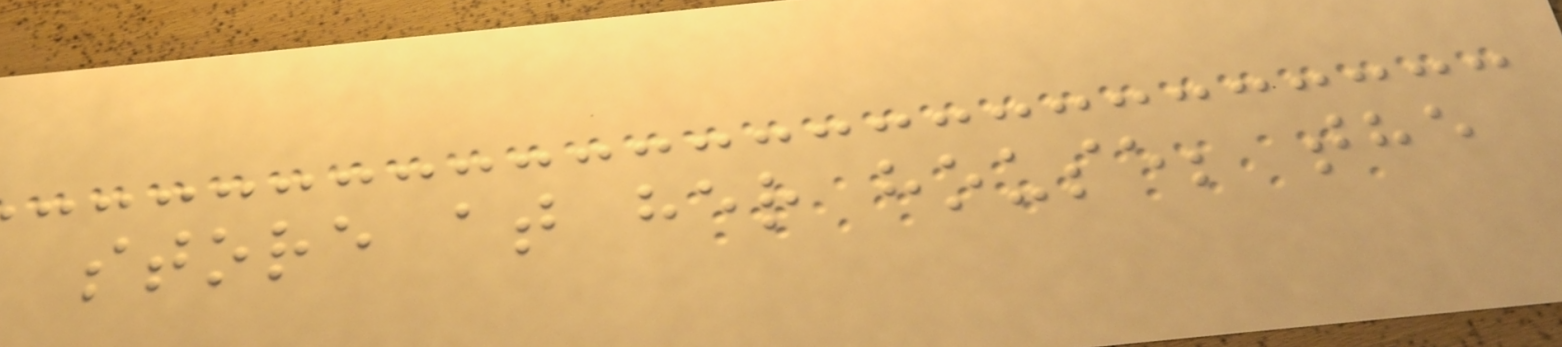store at her house; the
